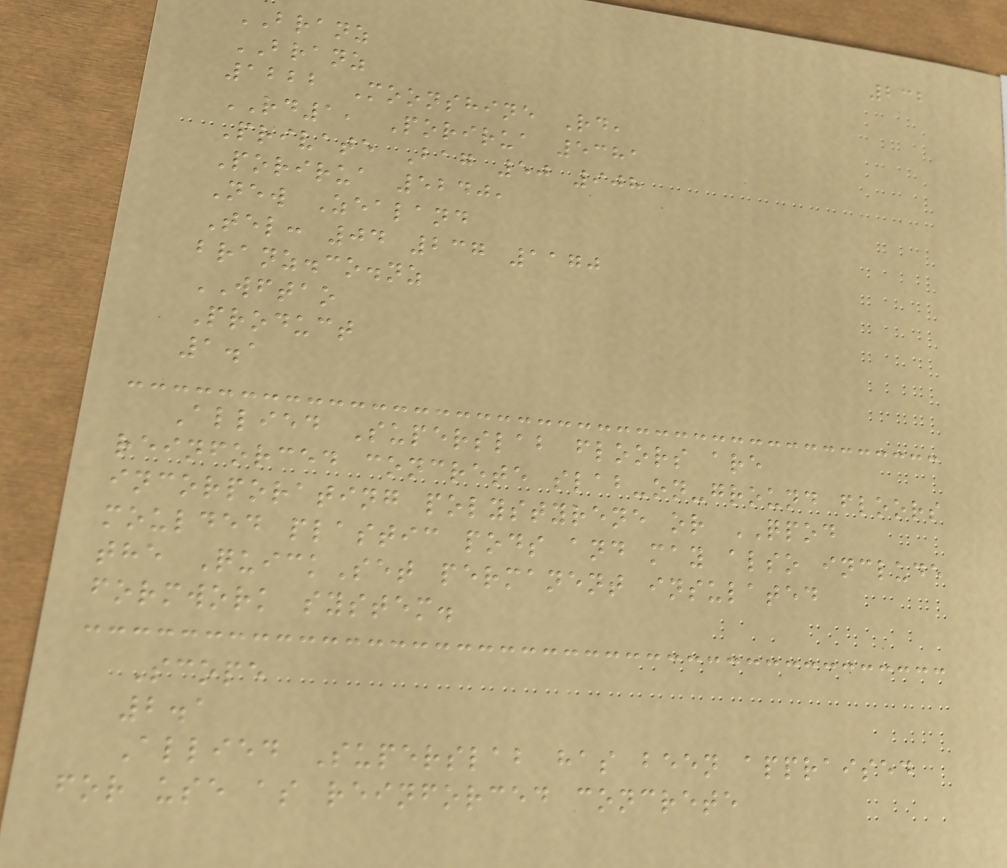232
BRANZ
BRANZ
1222 Moonshine Rd,
RD1, Porirua 5381
Private Bag 50 908
Porirua 5240,
New Zealand
Tel: 04 237 1170
branz.co.nz
WFTAO
Product
1.1
Allied Superslab floors are
reinforced concrete slab-on-ground floors
incorporating polystyrene or QPOD
moulded plastic pods and may also include
the QuickSet permanent insulated
formwork system.
Scope
2.1
Allied Superslab has been appraised
for use as reinforced concrete
